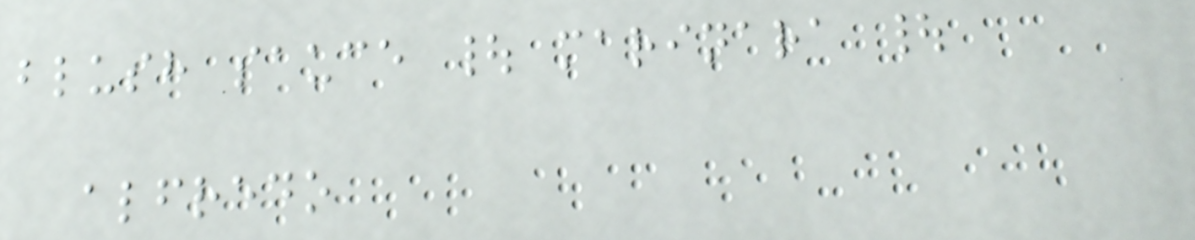blush sauce | marinara |
alfredo
